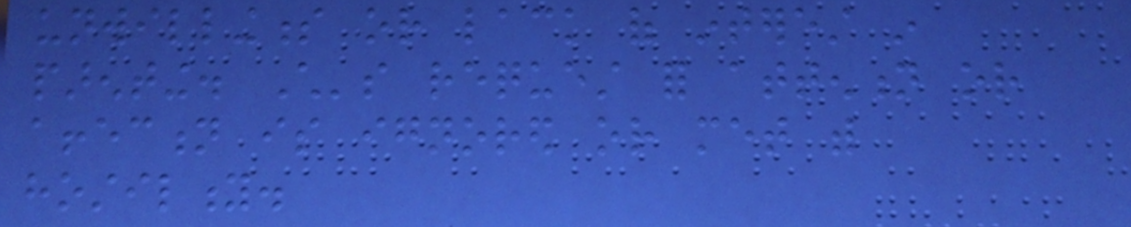unwillingness or lack of interest in
parenting. Child's request for attention or
affection is ignored or met with
hostility.
